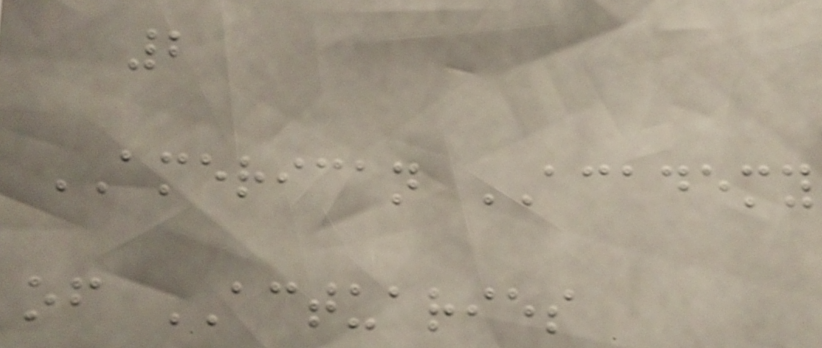2
AMERICAN ACADEMY
of ACTUARIES
